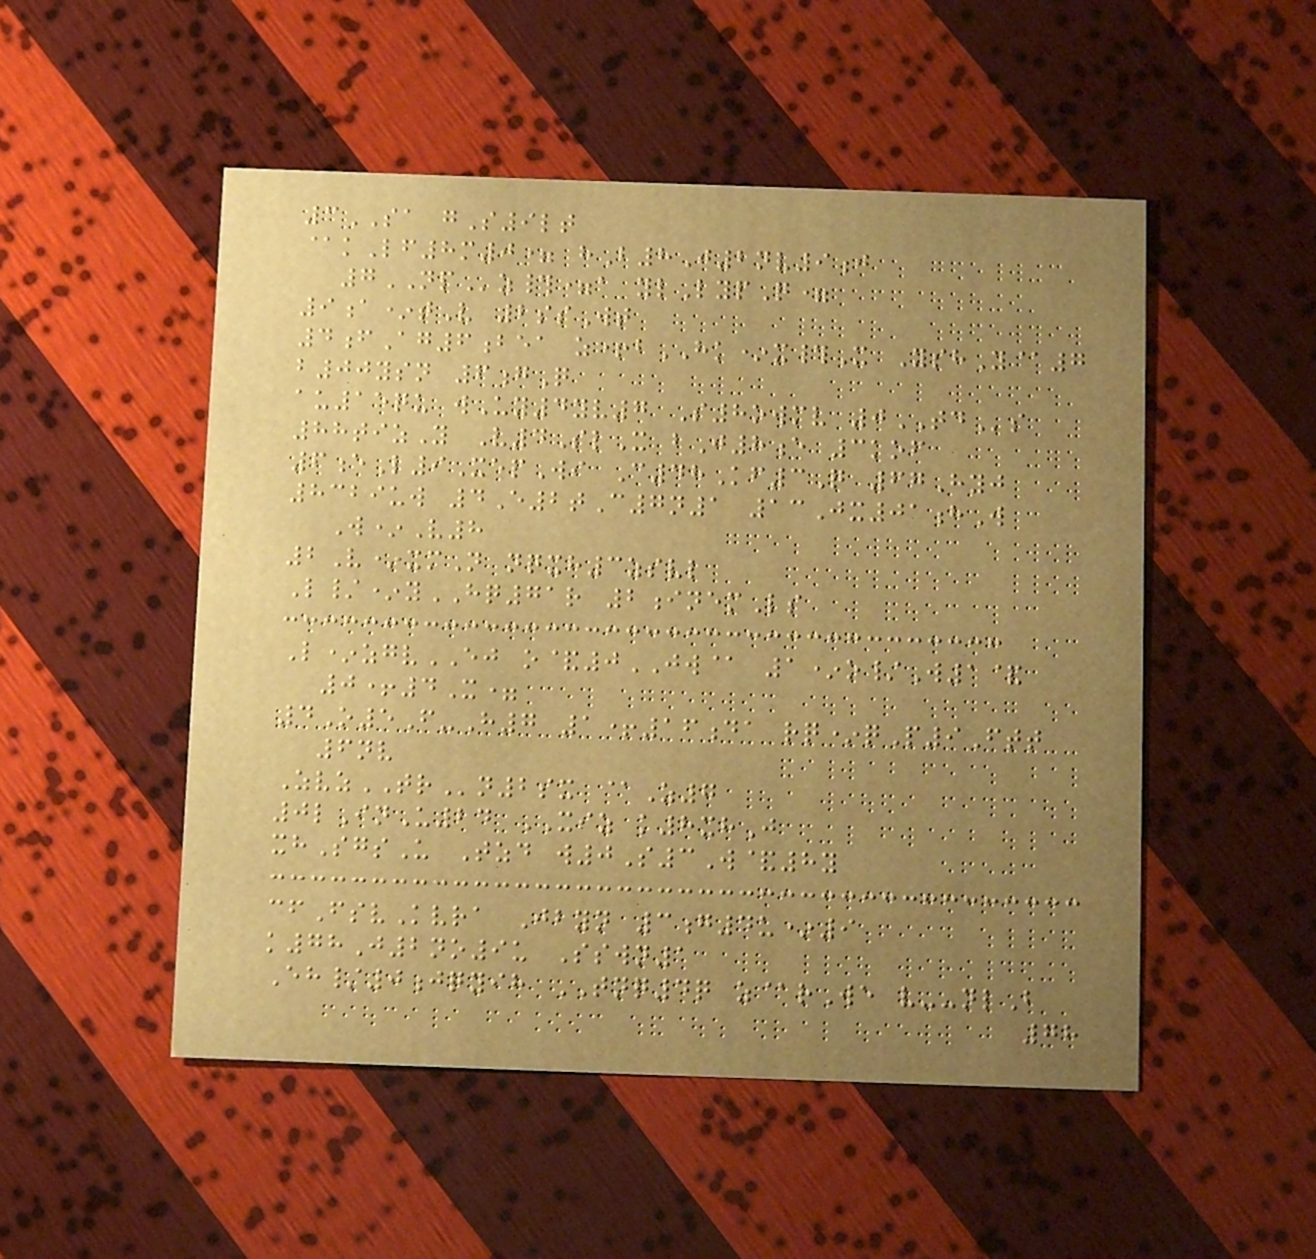3SA gS9lt
@kLf8m0= hB8J2nv9j
7NPz#=a ylLypQ=
9a*tV 2ssWt
4fAg6bea z+bHK*x#X YshY@7
b00ysn 6gQ
au15qu wUy4yv7 S8owmv 0TDs
88tizY V4SlX bJ8e 3kof
6eL9XepWi C48Kf3Q 67Hyj
8329uw 4E2tC7n1 13Jx01hW
W*V8
2V*xmN nqxh3zsvl
L/*yHQ71r 2inemLs
L*zgvEJ o&0JW@ 1*o/W1&
0+4X=
4O5F-H7 1+16da rq*qP9Ftt
6nv
ZvzTRn2sx @Z7
0lInU24 XIZ k8xhJ
xhSgsU Tzd w0S3W&8y
cfFsvKvra Jbyn 3g4u*9
k78J2no9u Sswn1
Eh/0jqyih TNQ4q z@rWe v--nlB
78
